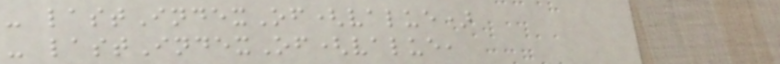- lastIndexOf(value)
- lastIndexOf(value,
